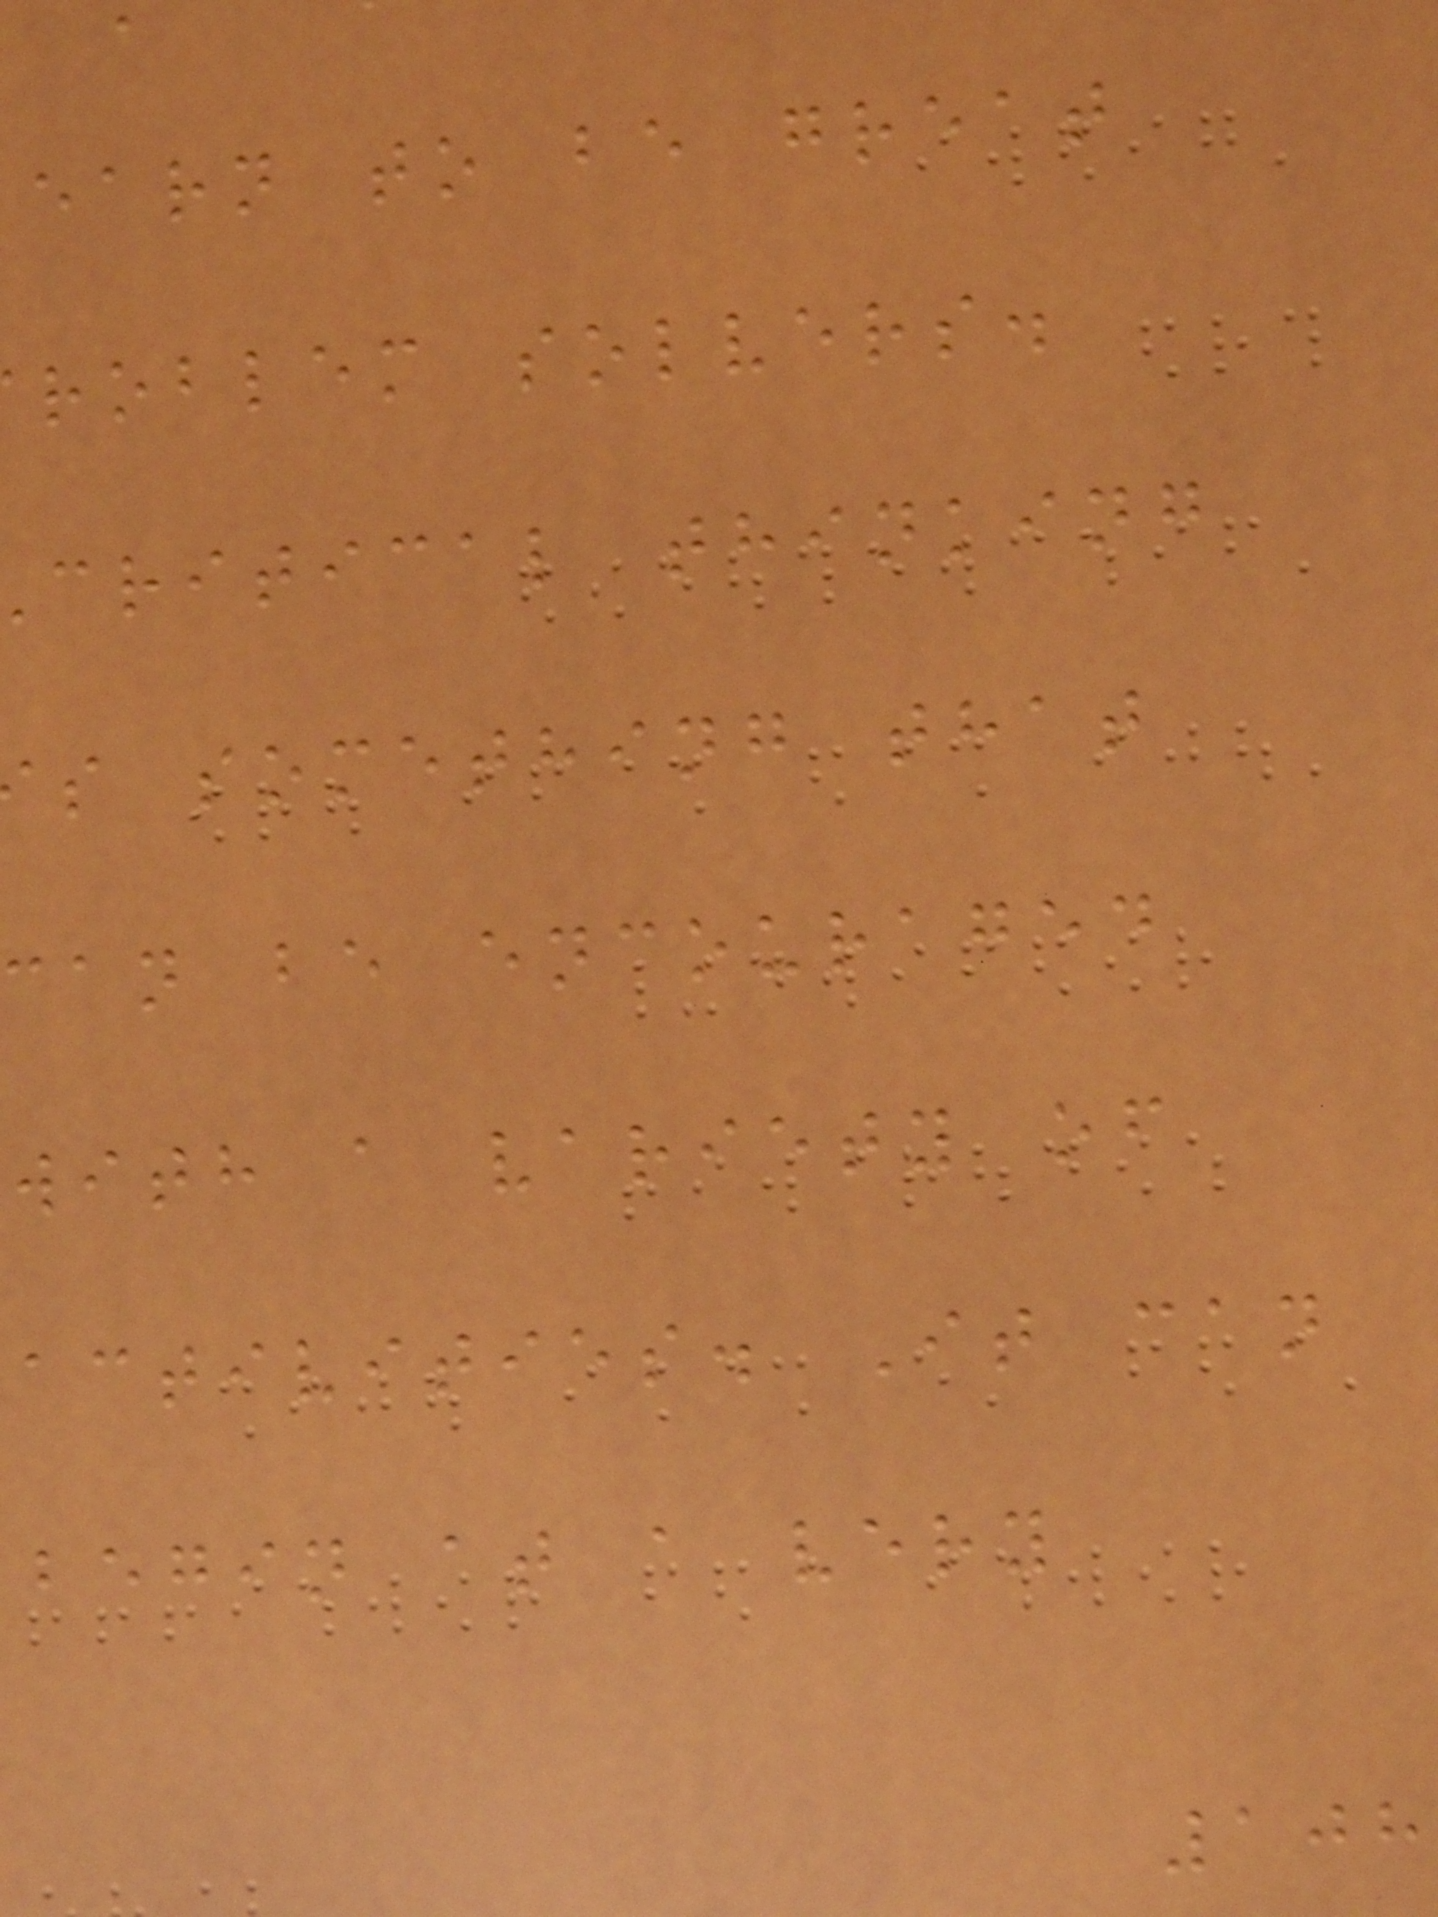earn to be great
roblem solvers.
critical thinking
s something that
can be encouraged
with a variety of
activities. It can
begin at a very
108
